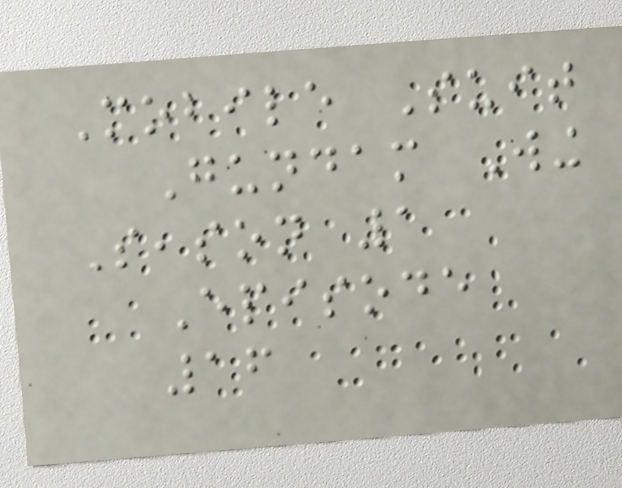Mobile Suit
Gundam Wing
Season 1
Episode
16
